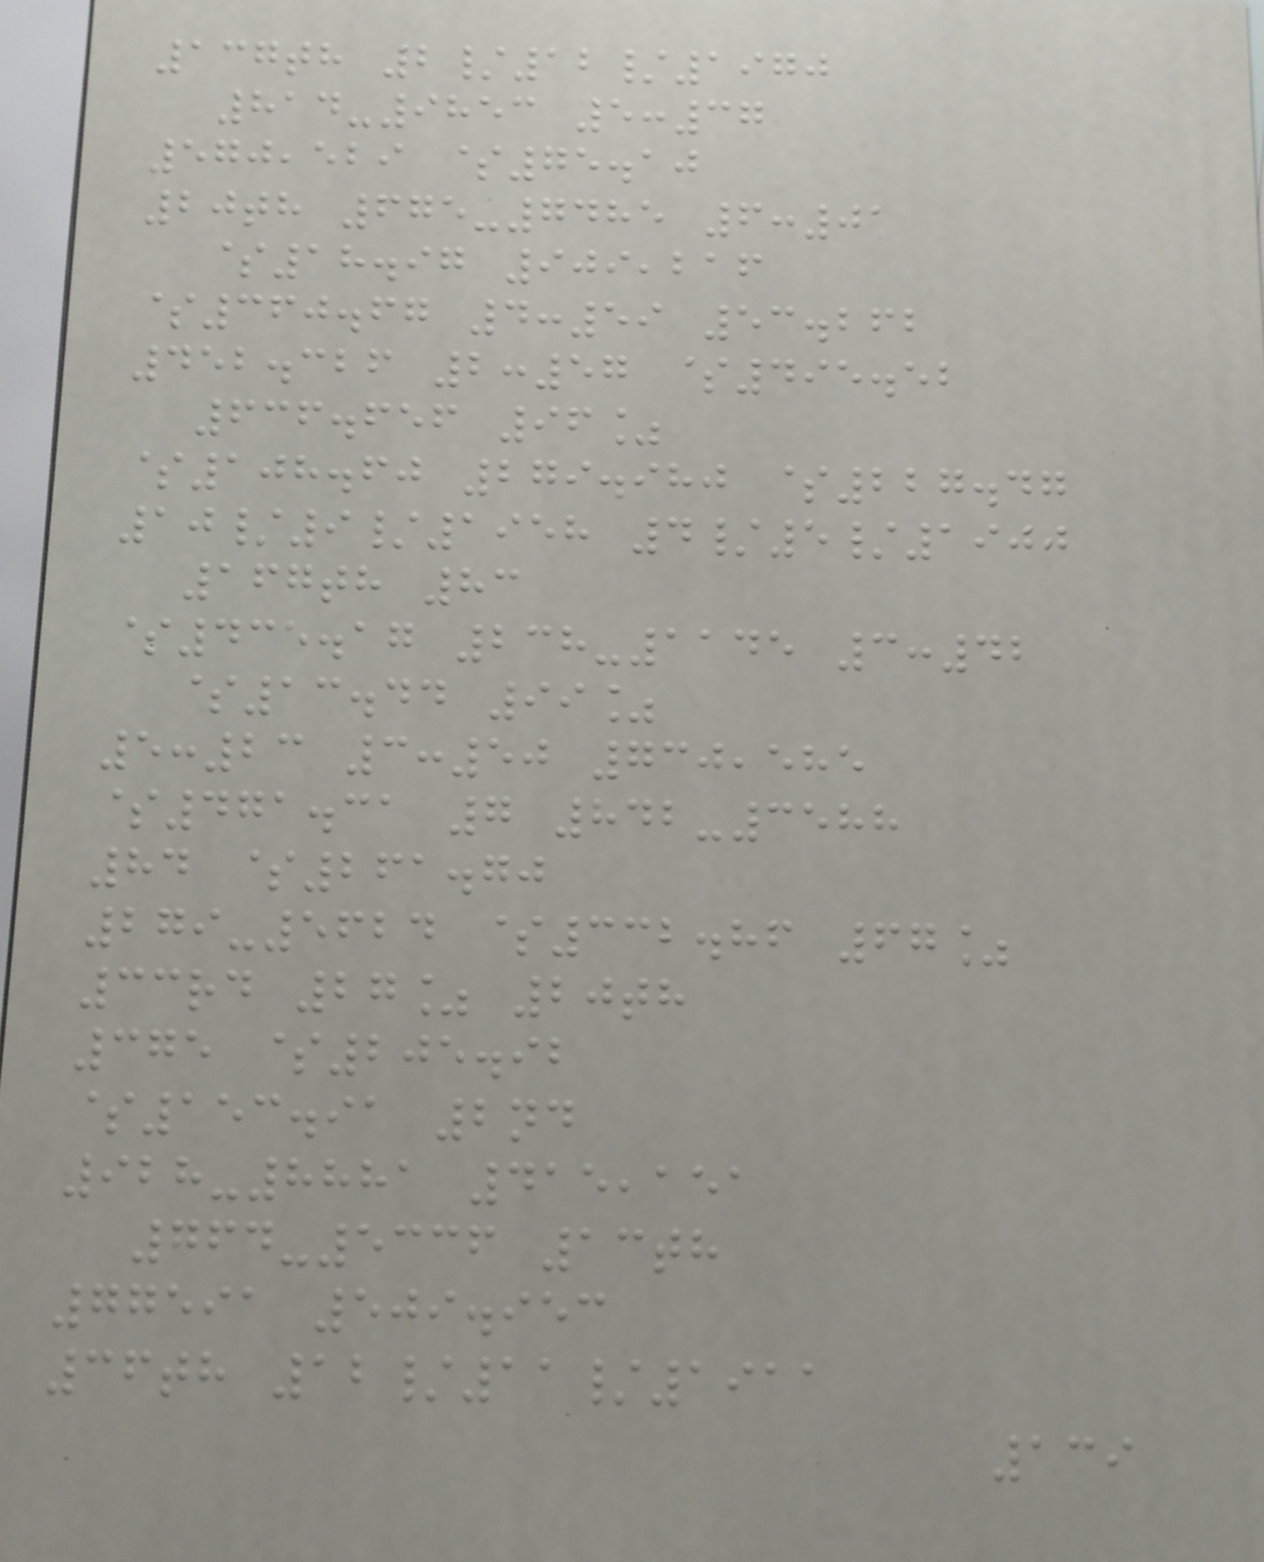137th 2/12/1970
814-9853 5:37
570,529 $75.10
20th 675-7485 6:01
$18.97 909,216
$360.67 4:59 53.262
452.326 2:57 $495.52
636.656 96%
$108.60 279.980 $227.47
10/9/1958 4/5/1900
167th 83
$435.17 238-1145 3:42
$13.44 99%
5:23 3:50 730,585
$471.31 7 842-3588
84 $261.70
279-5624 $332.86 67%
33rd 27% 20th
375 $205.92
$153.91 2nd
928-8881 415,151
764-5336 13th
77591 509.953
36th 12/11/1911
139
